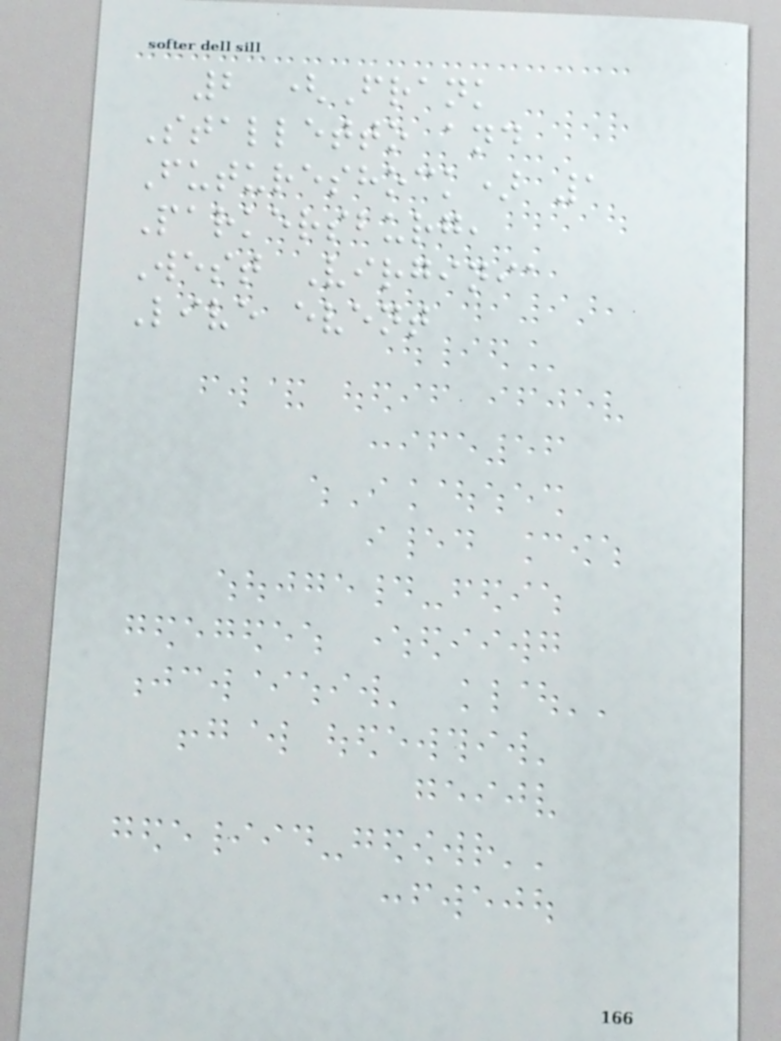2 (Frank
Stalletto and
Futureshock) 1
Parkersburg,
West Virginia
Live event
